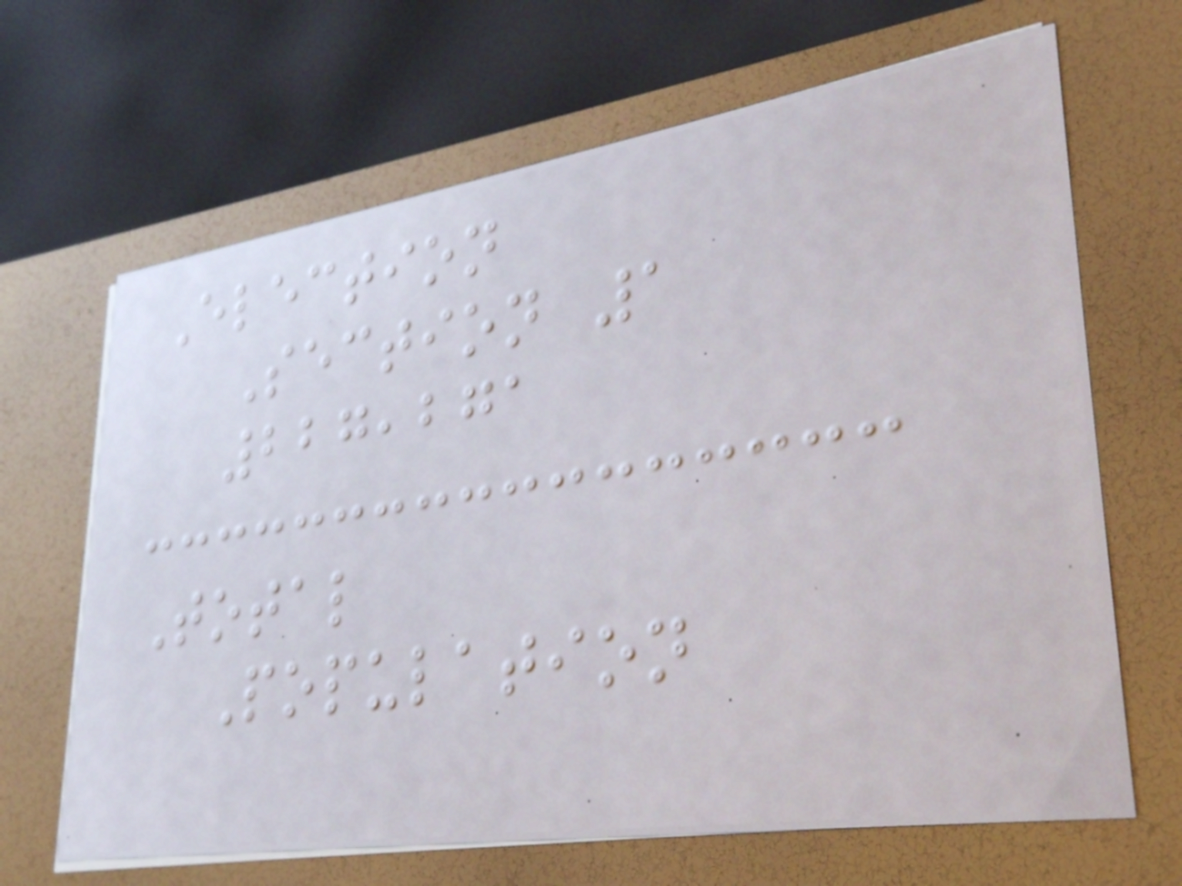Election
Section 1
227,271
Total
Population
